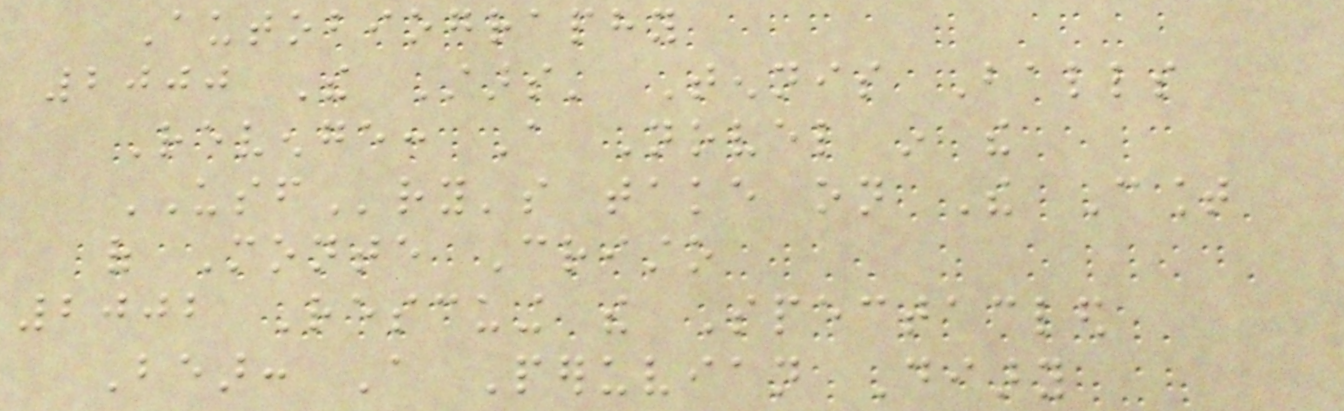Autobiography
2000 The Stars' Tennis Balls
Revenge: A Novel in the
USFry's take on The Count
of Monte Cristo
2002 Rescuing the Spectacled
Bear: A Peruvian Diary
